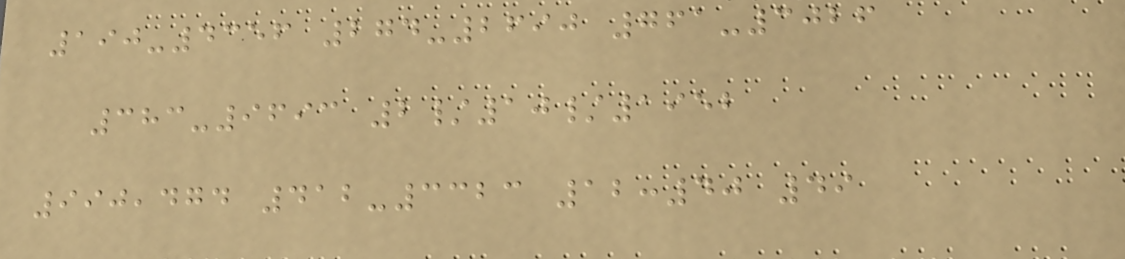190-4356 274-2690 761-3026
383-9693 2/10/1952
990,474 412-3323 12:40 49
